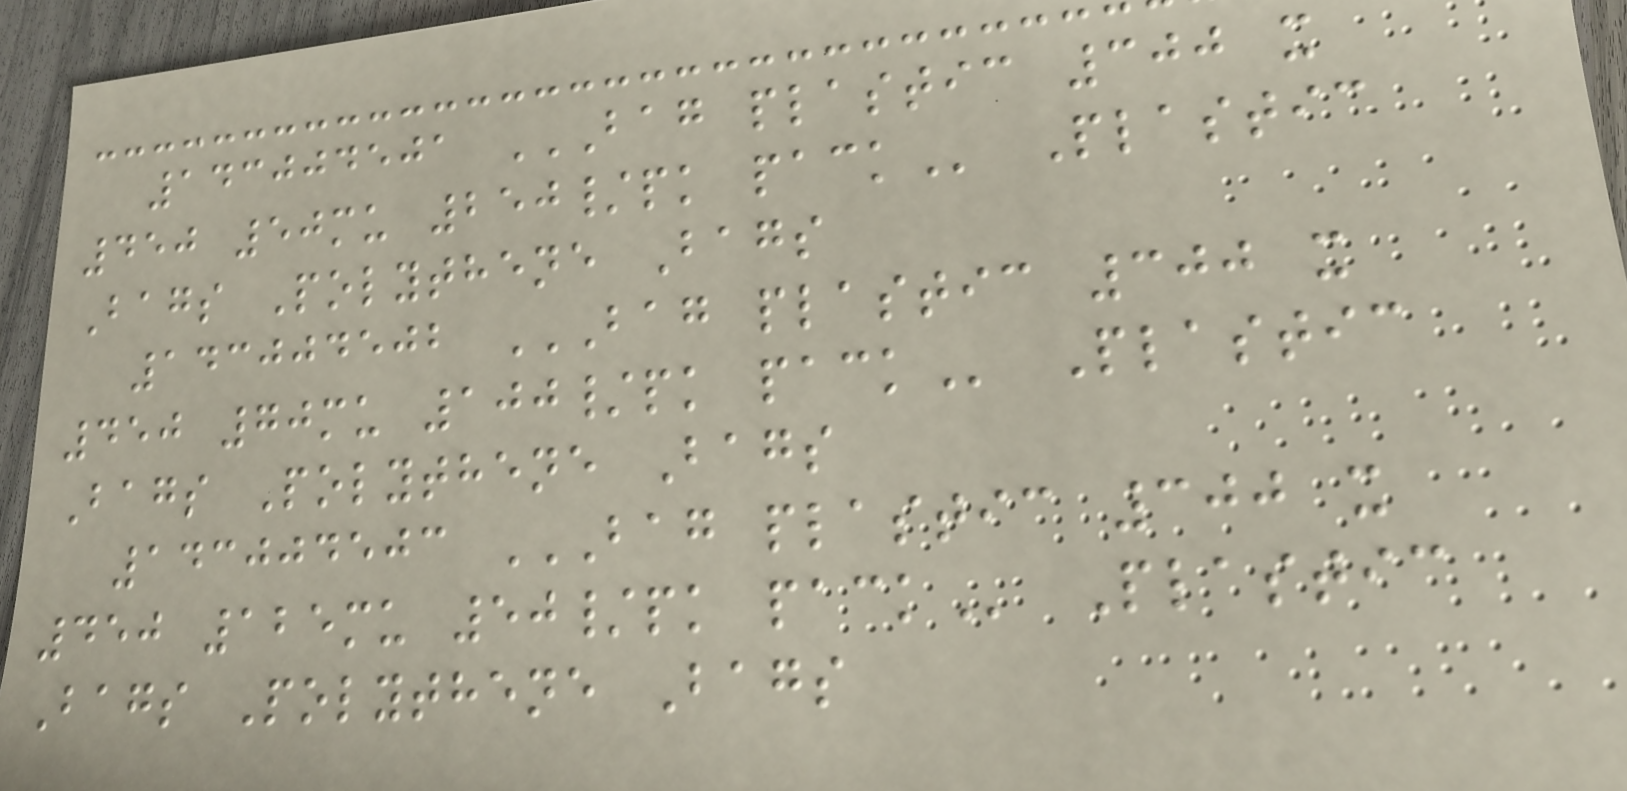143004501 BAG PLASTIC 300 X
450 50MU 250/PK PACK Plastic
Bags Polythene Bags
143004502 BAG PLASTIC 300 X
450 70MU 100/PK PACK Plastic
Bags Polythene Bags
143004503 BAG PLASTIC 300 X
450 125MU 50/PK PACK Plastic
Bags Polythene Bags
